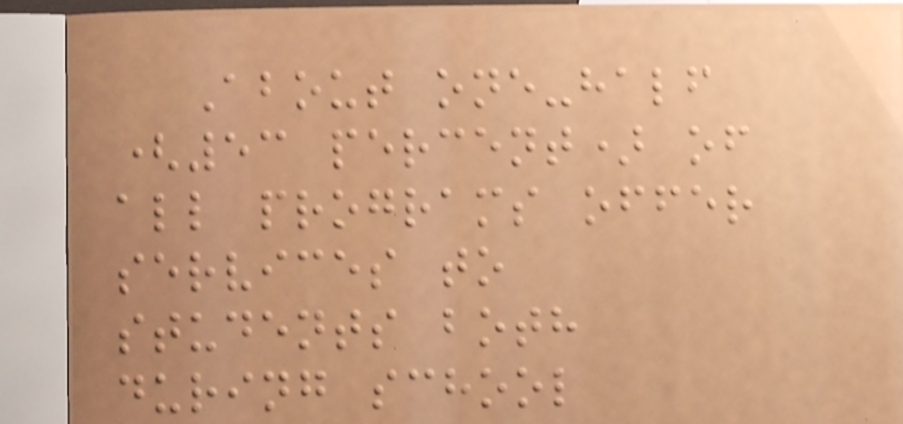About one-half
(53 percent) of
all programs offer
services to
students both
during school
